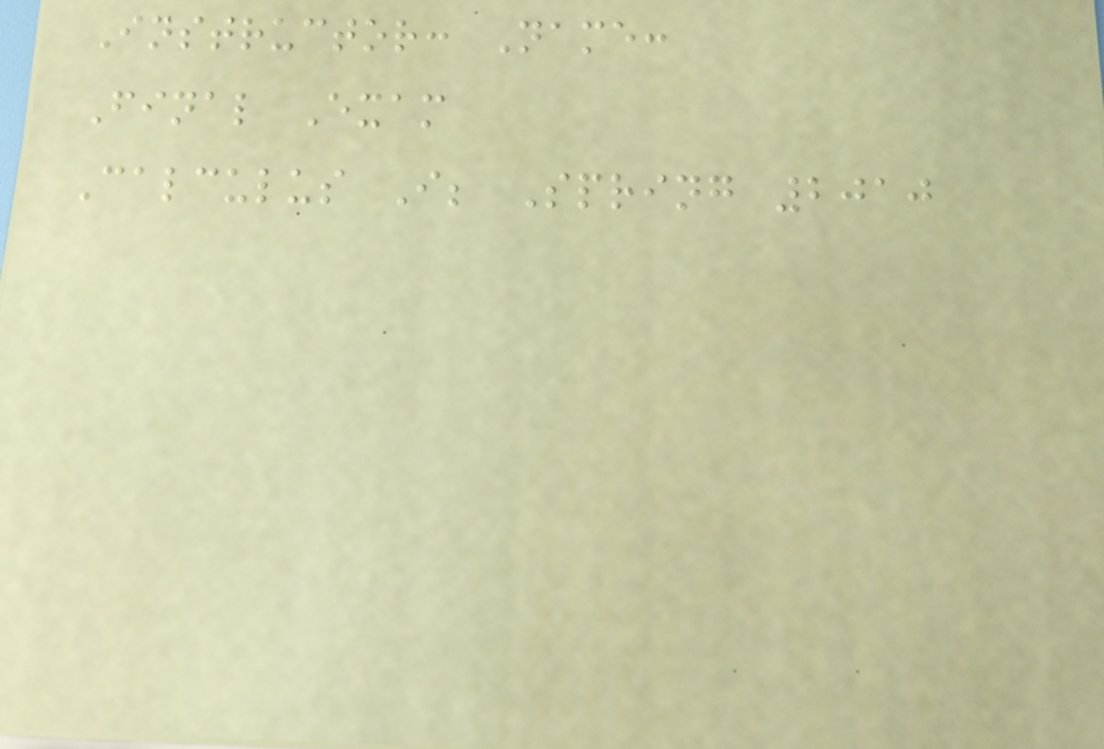Instructor: Name:
Final Exam
Calculus I; Spring 2010
